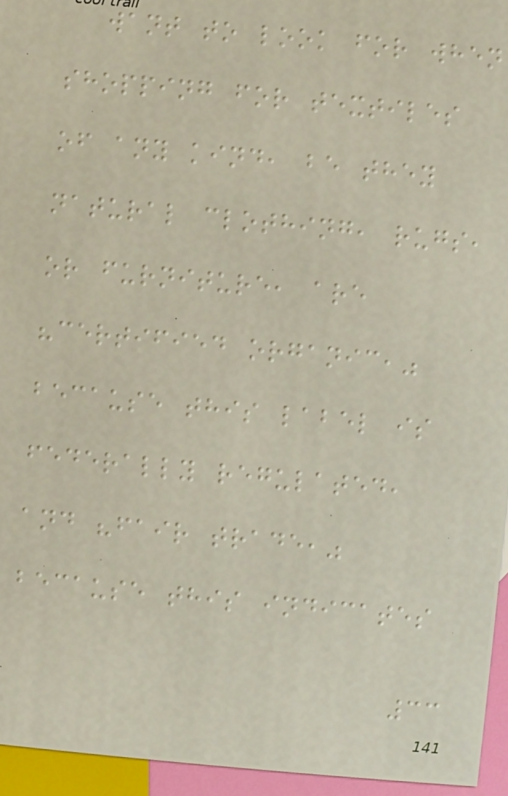want to look for when
shopping for textiles
of any kind, be they
natural clothing, rugs,
or furniture, are
"certified organic,"
because this label is
federally regulated,
and "fair trade,"
because this indicates
33
